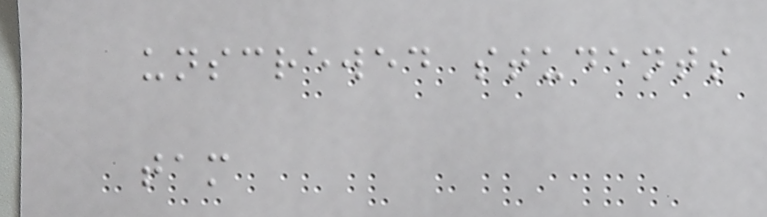unscrewed students
tam
